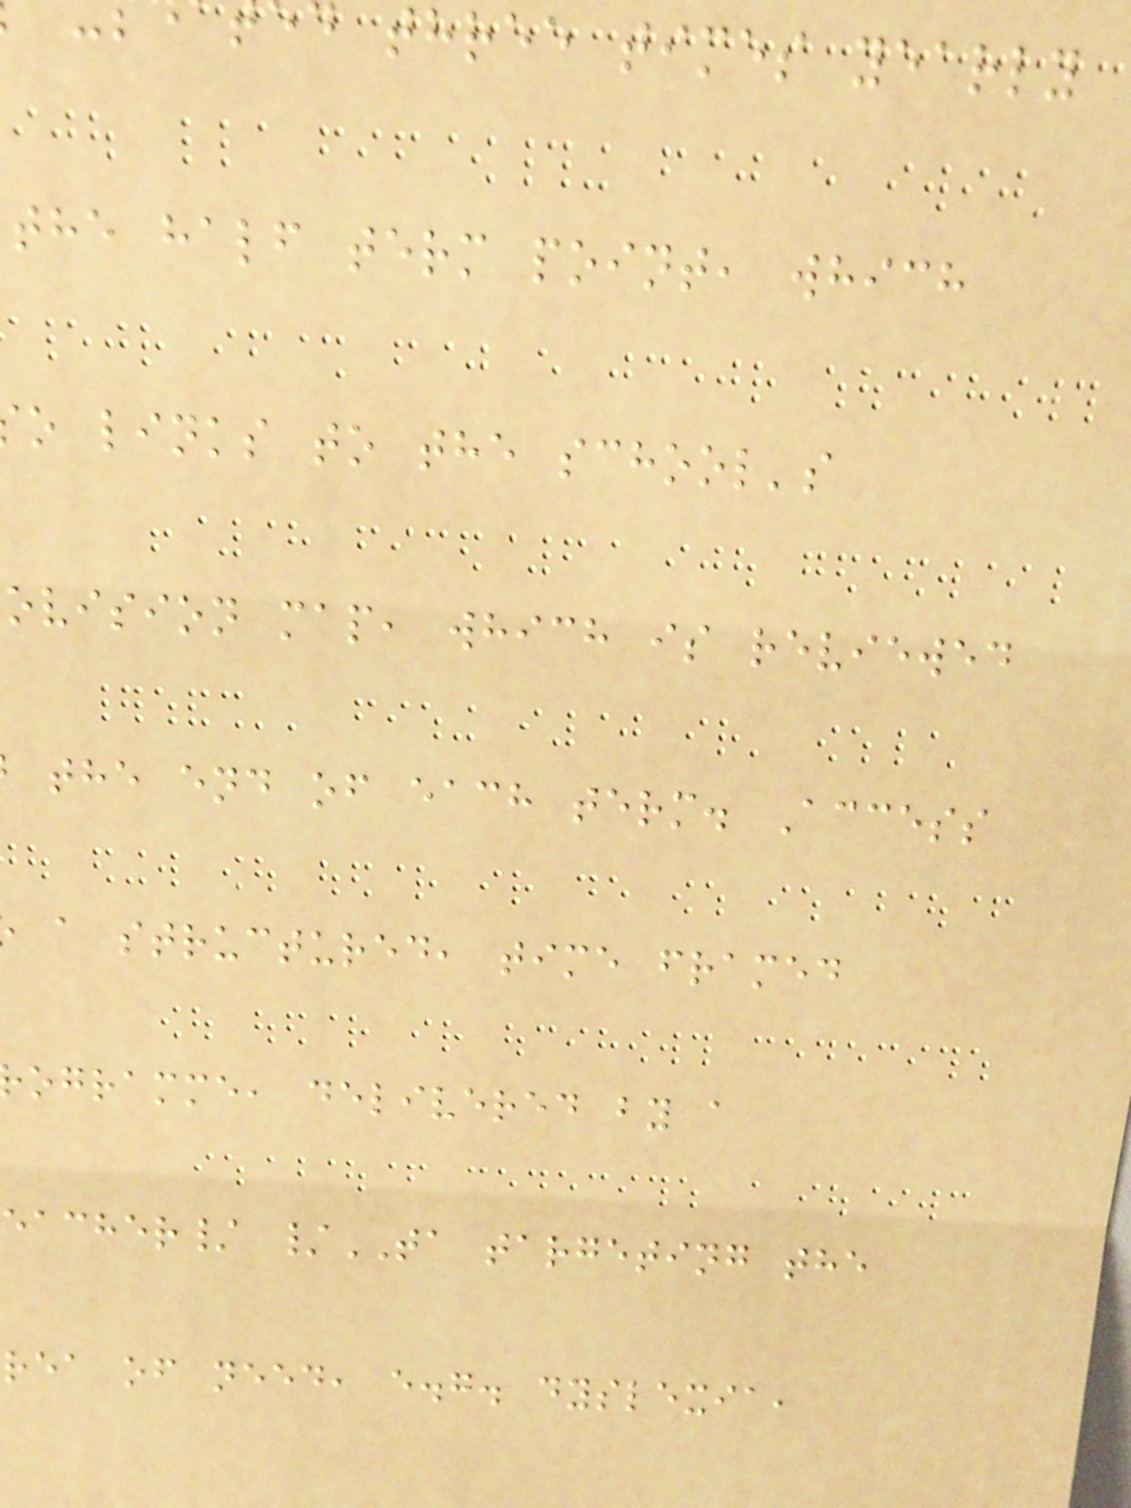d three times yearly
the half term point, which
o links to the school's
ovision map, which is reviewed
the end of each term. Access
a structured, time framed
ogramme, delivered by a
eacher/ /TA targeting the
rea of need, e.g. dyslexia,
